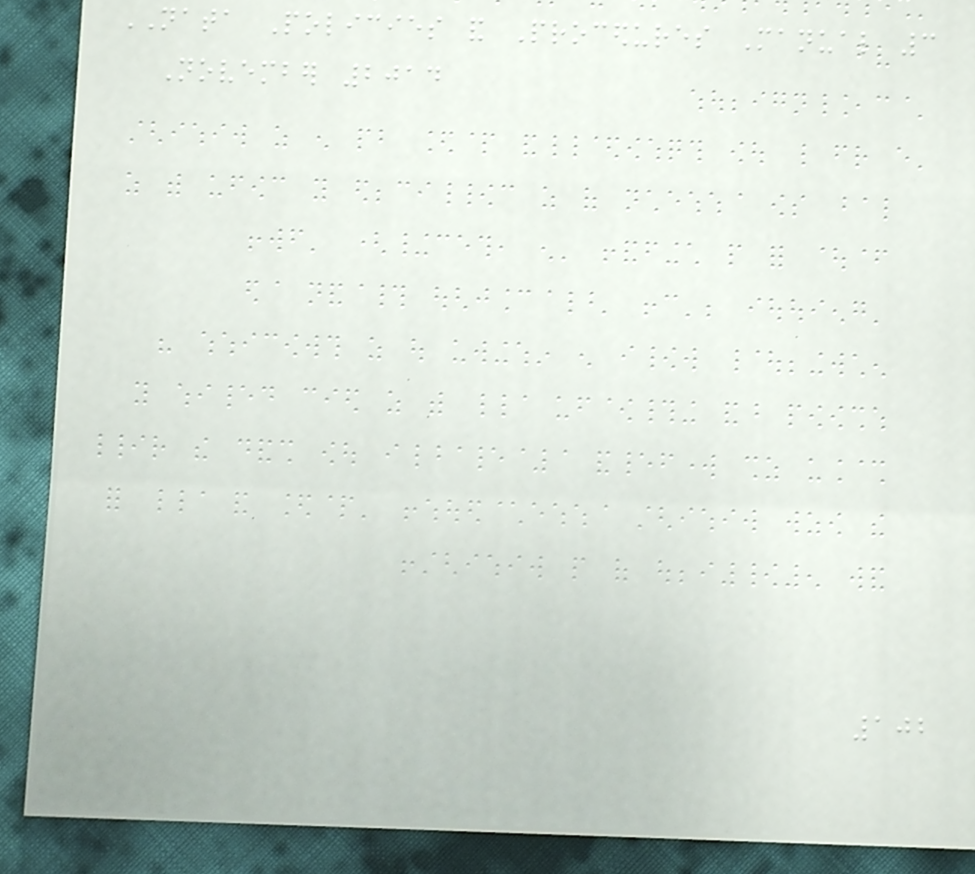NATA Policies and Procedures Manual 3
November 2014
102
